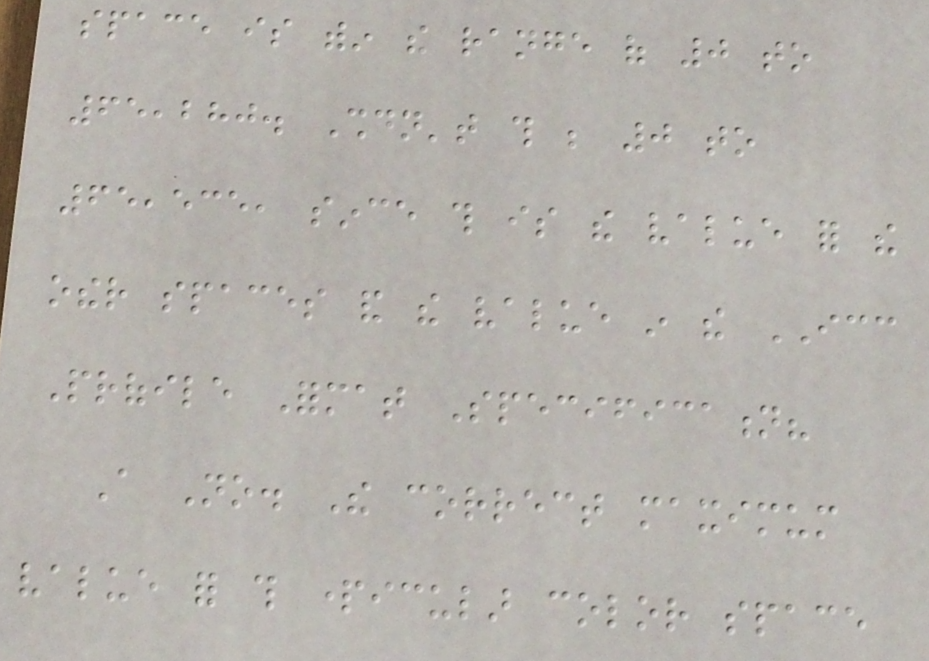space is within the range of 0 to
65,280. Shouldn't this be 0 to
65,535, since this is the value for the
other spaces and the value in the ICC
Profile Format Specification?
A No. The correct maximum
value for this particular color space
